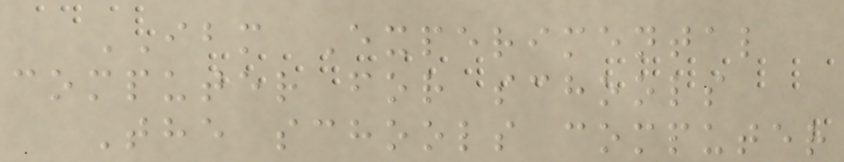IBM Experimental
computer for schools
The schools computer
